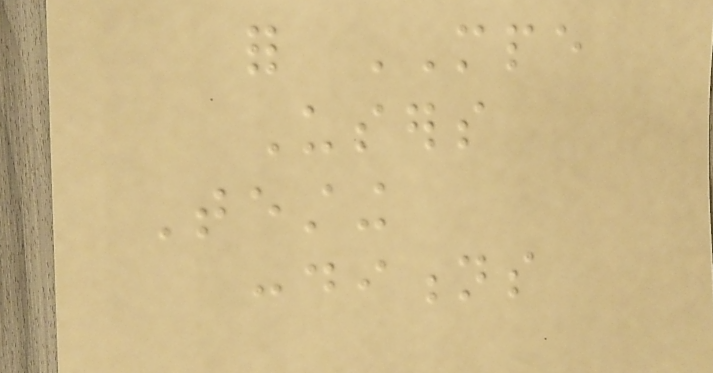for MPE
Users
Testing
conditions
